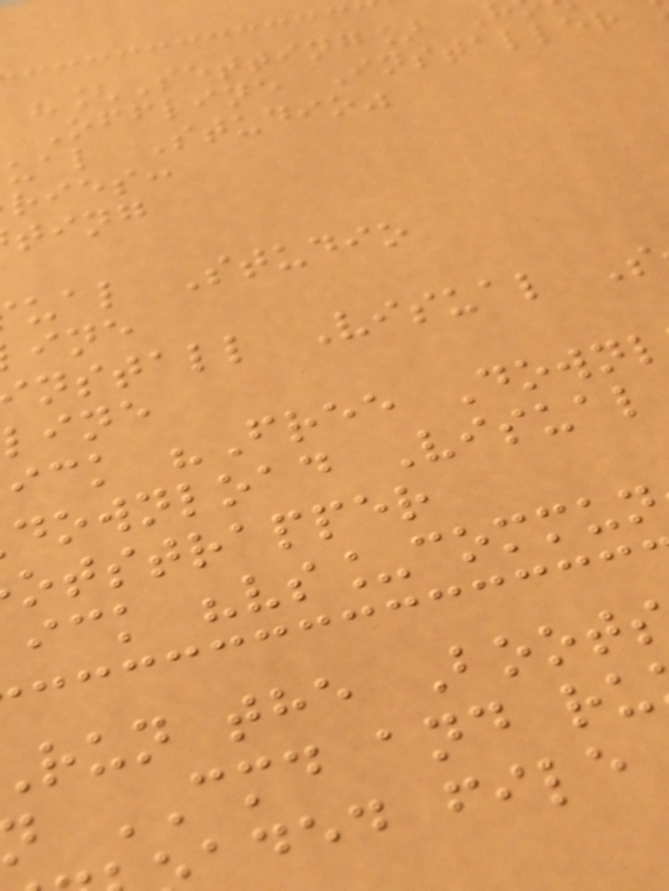"[Setting]
Offline Installer
ual Studio"
ries:
ting
ual Studio
nstall Visual S
line
ick "Free Downl
download Visual
otstrapper
ick "vs_commun
run the Boot
CMD and ru
aded file
